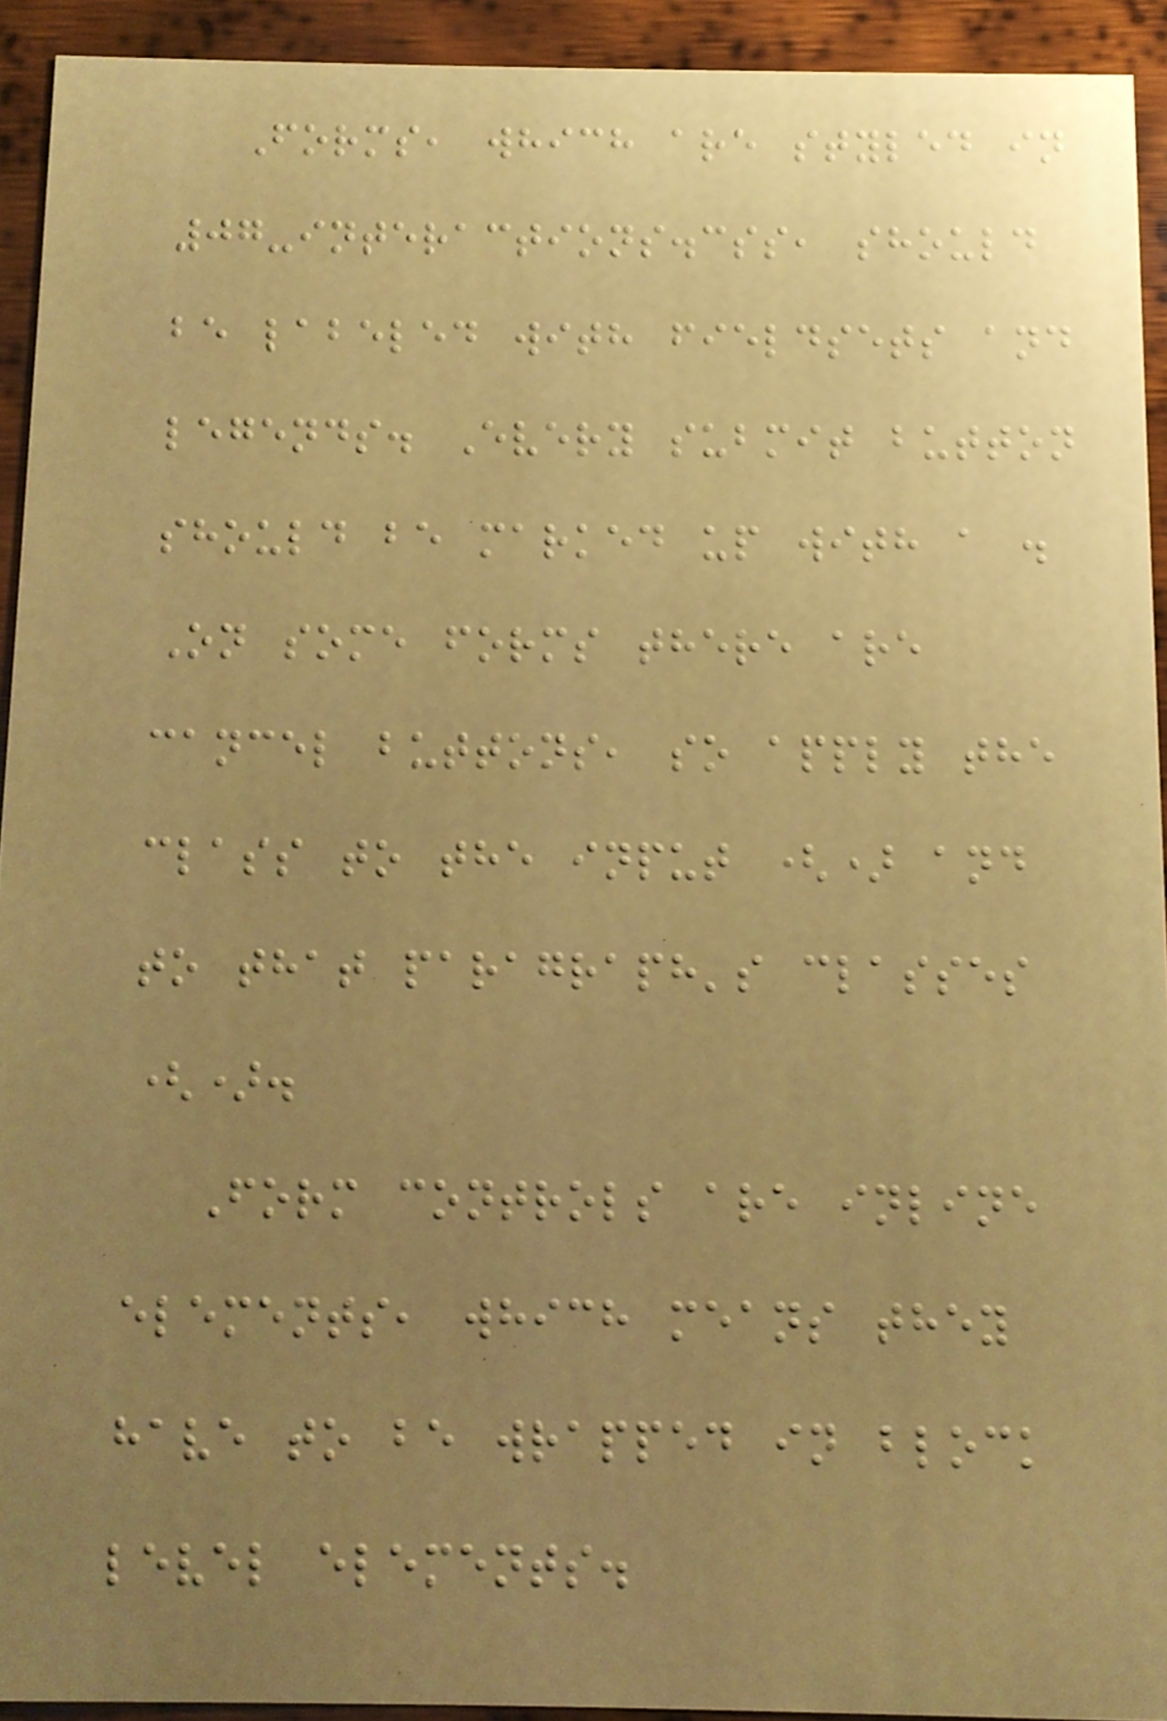Forms, which are styled in
07-interactions.css, should
be labeled with fieldsets and
legends. Every submit button
should be marked up with a .
On some forms there are
cancel buttons, so apply the
class to the input () and
to that paragraph's classes
().
Form controls are inline
elements, which means they
have to be wrapped in block
level elements.
